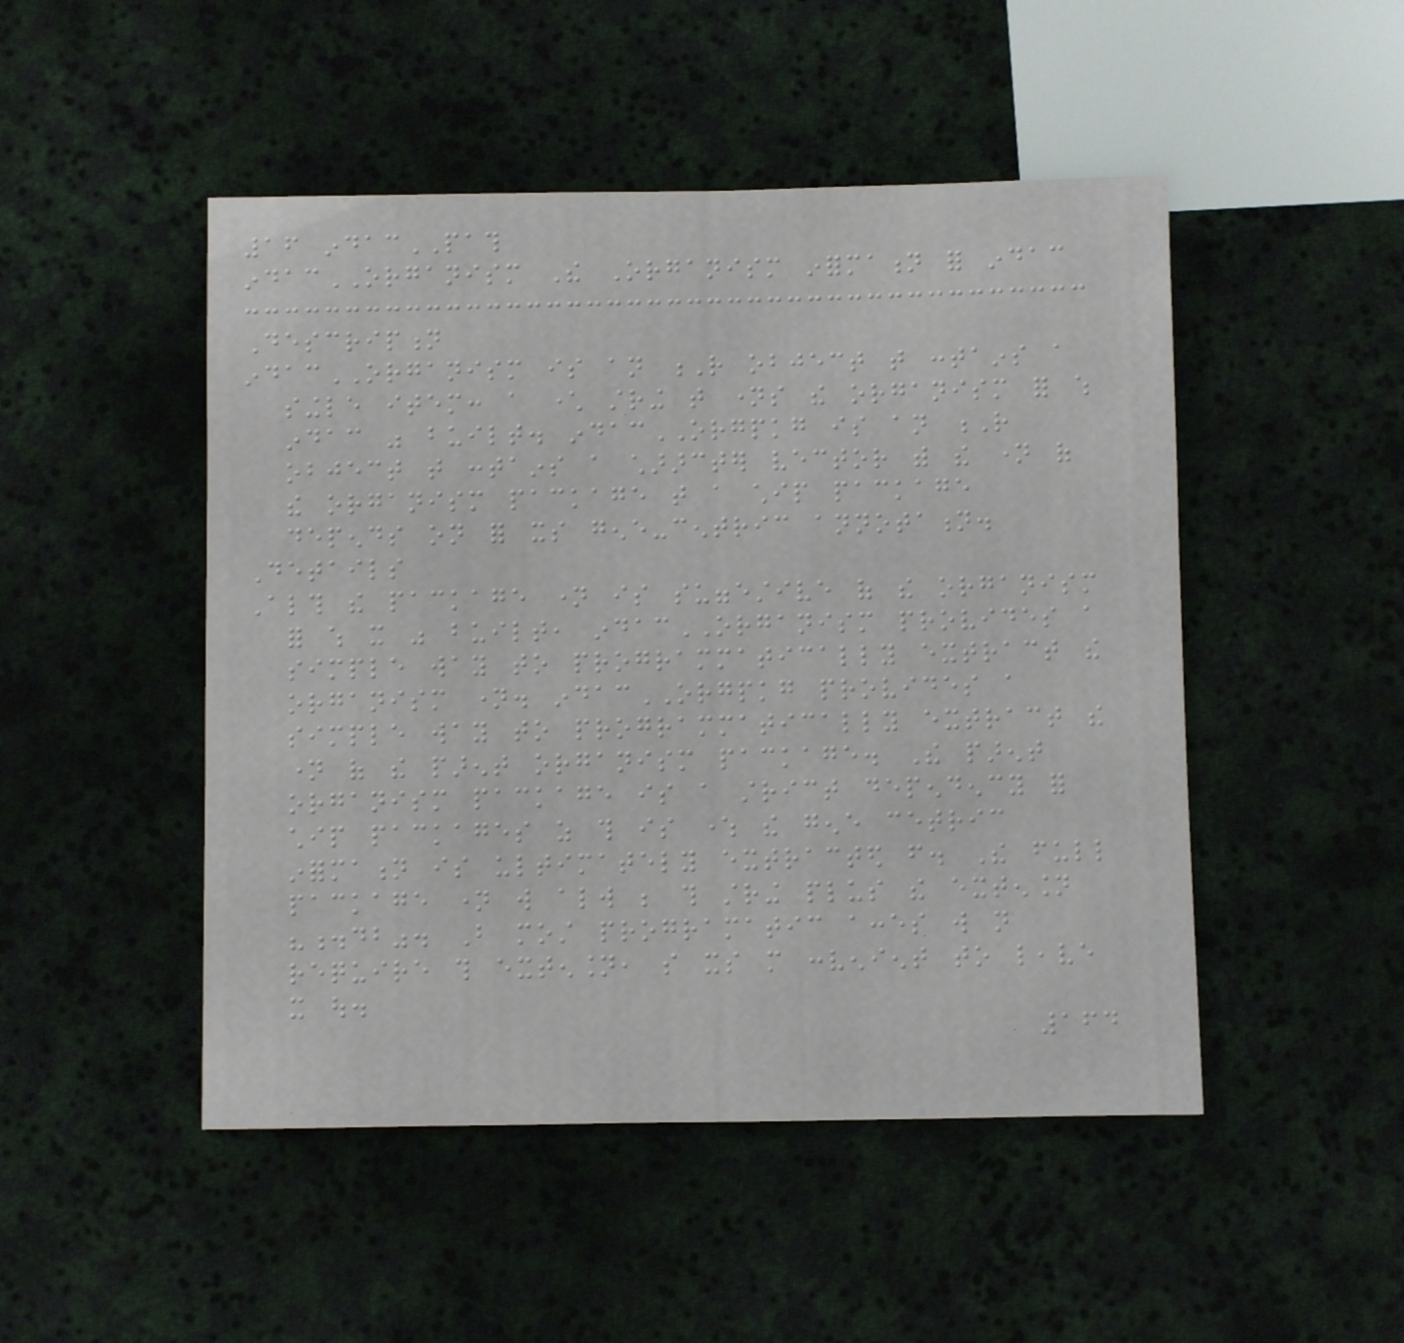16 indacPATH
indacORGANISM The Organism information for indac
Description
indacORGANISM is an R object that contains a
single item: a character string that names the organism for which
indac was built. indacORGPKG is an R
object that contains a chararcter vector with the name of
the organism package that a chip package
depends on for its gene-centric annotation.
Details
Although the package name is suggestive of the organism
for which it was built, indacORGANISM provides a
simple way to programmatically extract the
organism name. indacORGPKG provides a
simple way to programmatically extract the
name of the parent organism package. The parent
organism package is a strict dependency for
chip packages as this is where the gene cetric
information is ultimately extracted from. The full
package name will always be this string plus the extension
".db". But most programatic acces will not
require this extension, so its more convenient to leave
it out.
164
